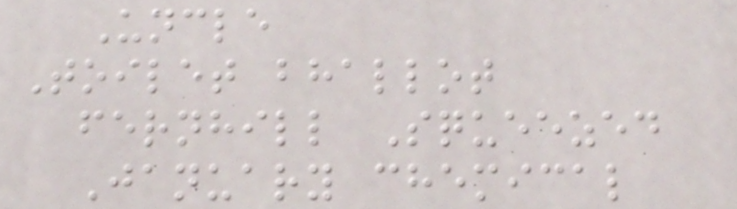Uncle
Toilet bhallot
fernhill Squeezed
January chemical
